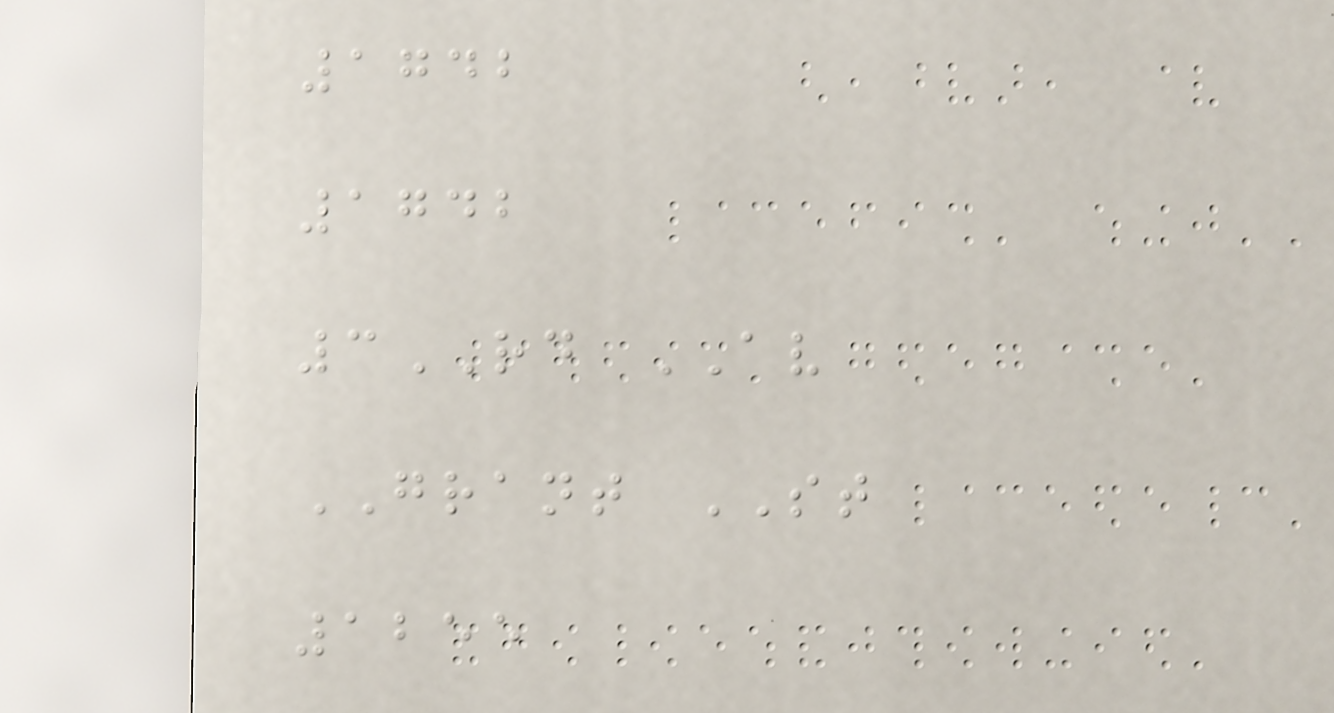1742
1742
3RD AV
GRANT ST
1255
